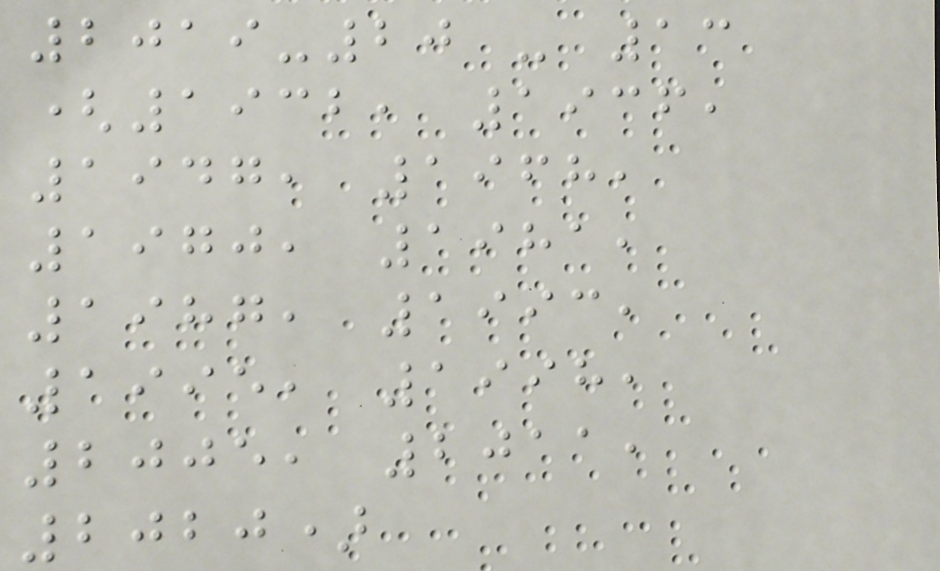2019-20 - 13
(1932, 1936,
1947, 1968,
1970, 1981,
1987, 1993,
1995, 1998,
2005, 2011,
2020)
